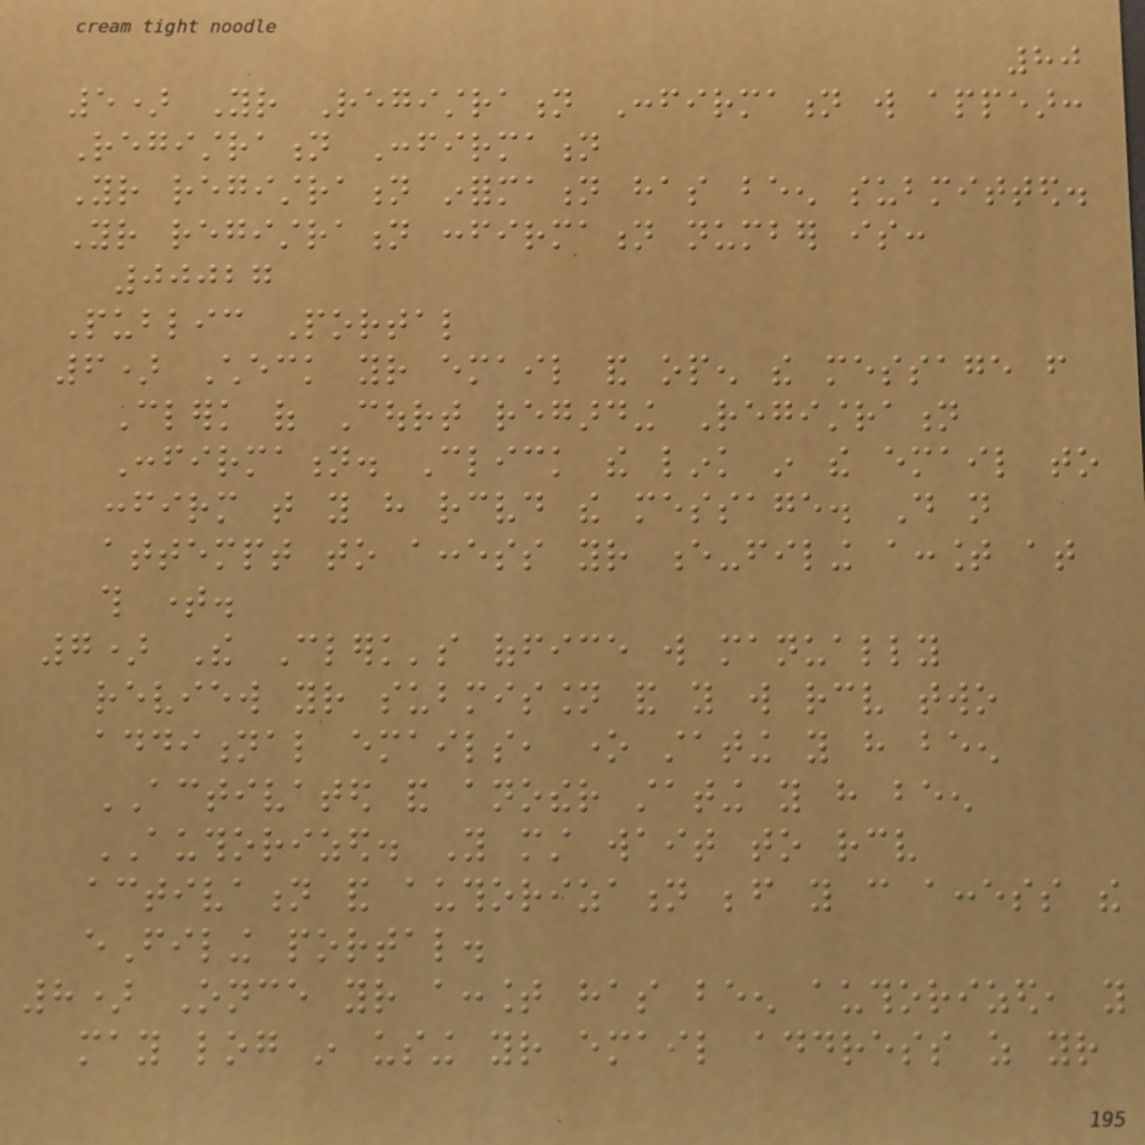80
5) Your Registration Confirmation will appear:
Registration Confirmation
Your registration information has been submitted.
Your registration confirmation number is:
00027
Public Portal
6) Check your email and open the message from
Clerk of Court regarding Registration
Confirmation. Click the link in the email to
confirm that you have received the message. Do not
attempt to access your e-filing account at
this time.
7) The Clerk's office will manually
review your submission and you will receive two
additional emails, one stating you have been
ACTIVATED and another stating you have been
AUTHORIZED. You must wait to receive
activation and authorization before you can access the
eFiling portal.
8) Once your account has been authorized, you
may log in using your email address as your
